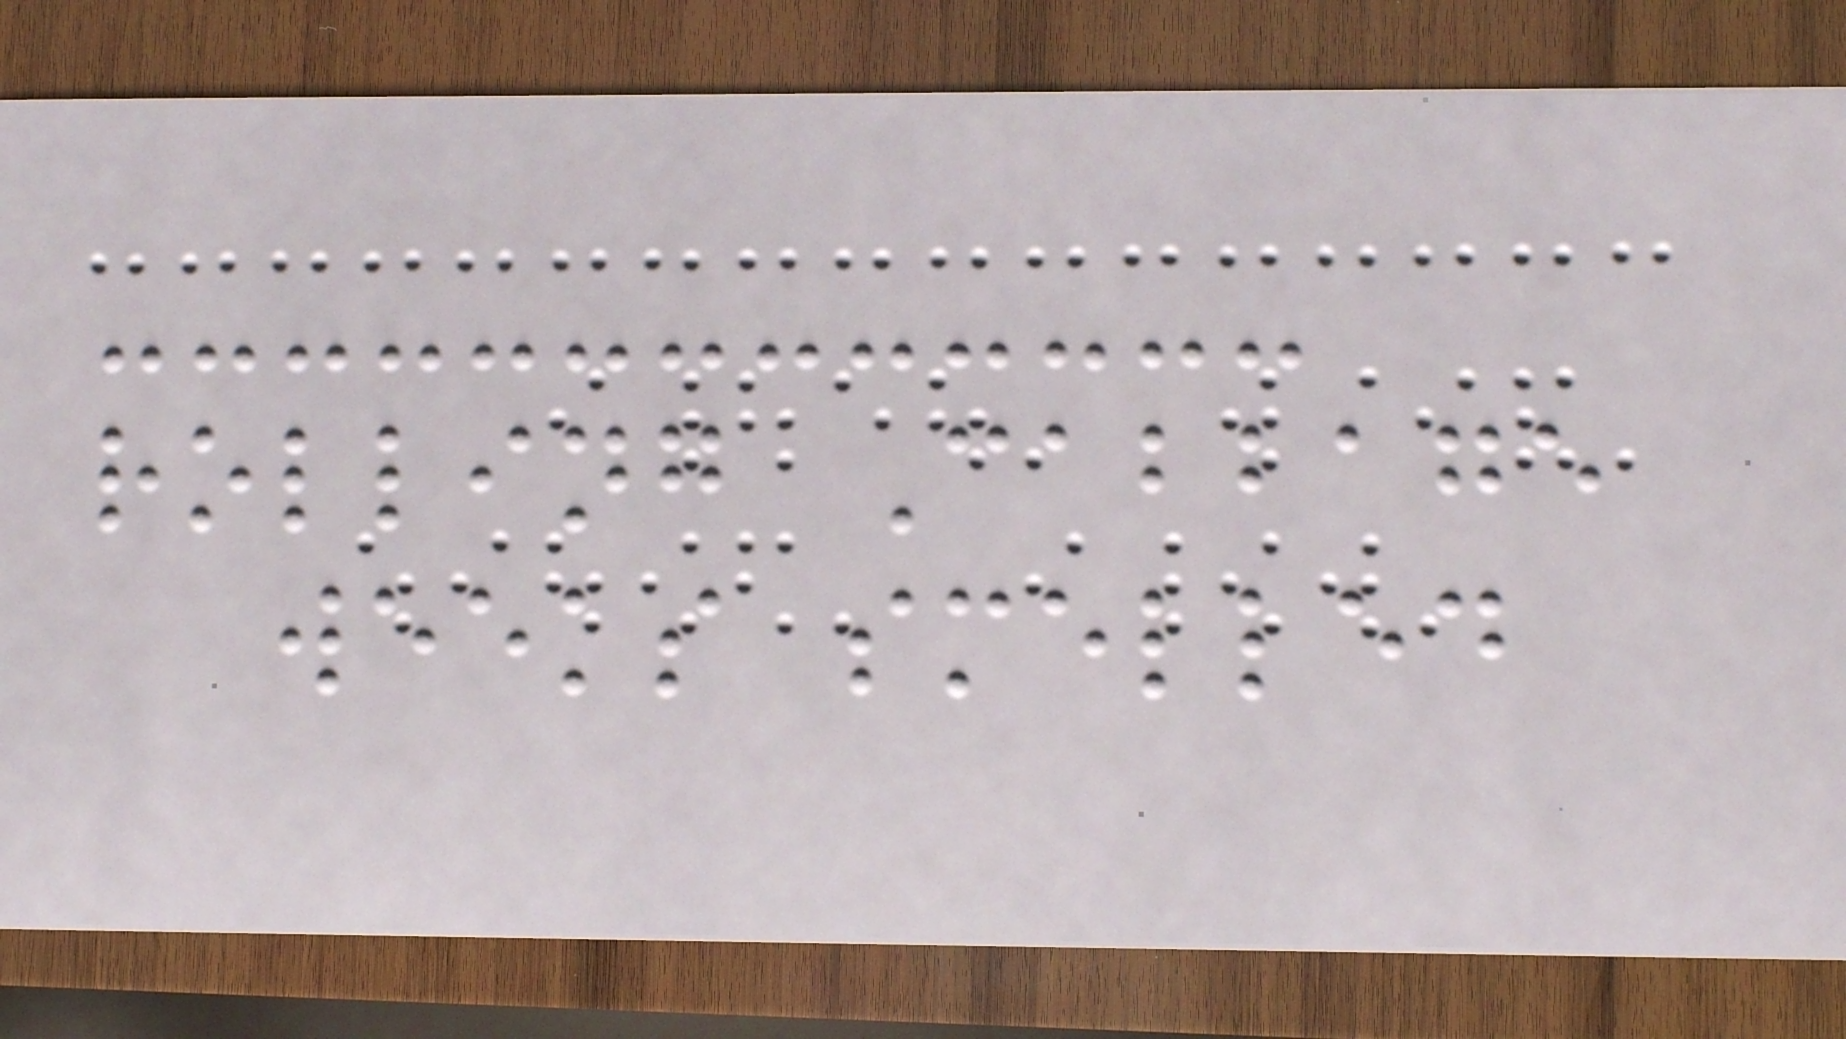rolling Cabbage
weeks smelled
